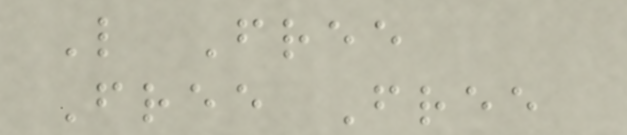L Free
Free Free
